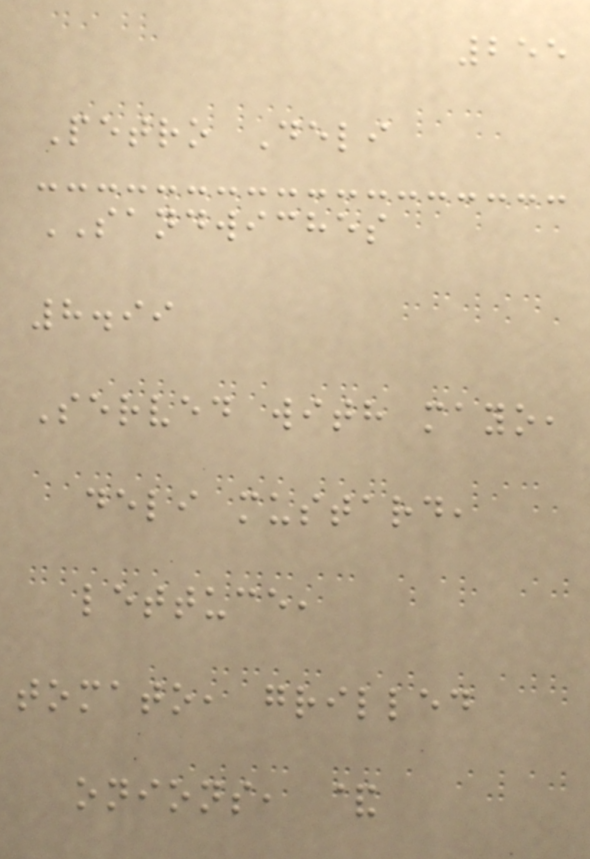255
Petro Deli
SANDWICHES
8.99
Served with mayo,
deli mustard,
lettuce,
tomato, grilled
onions, &
